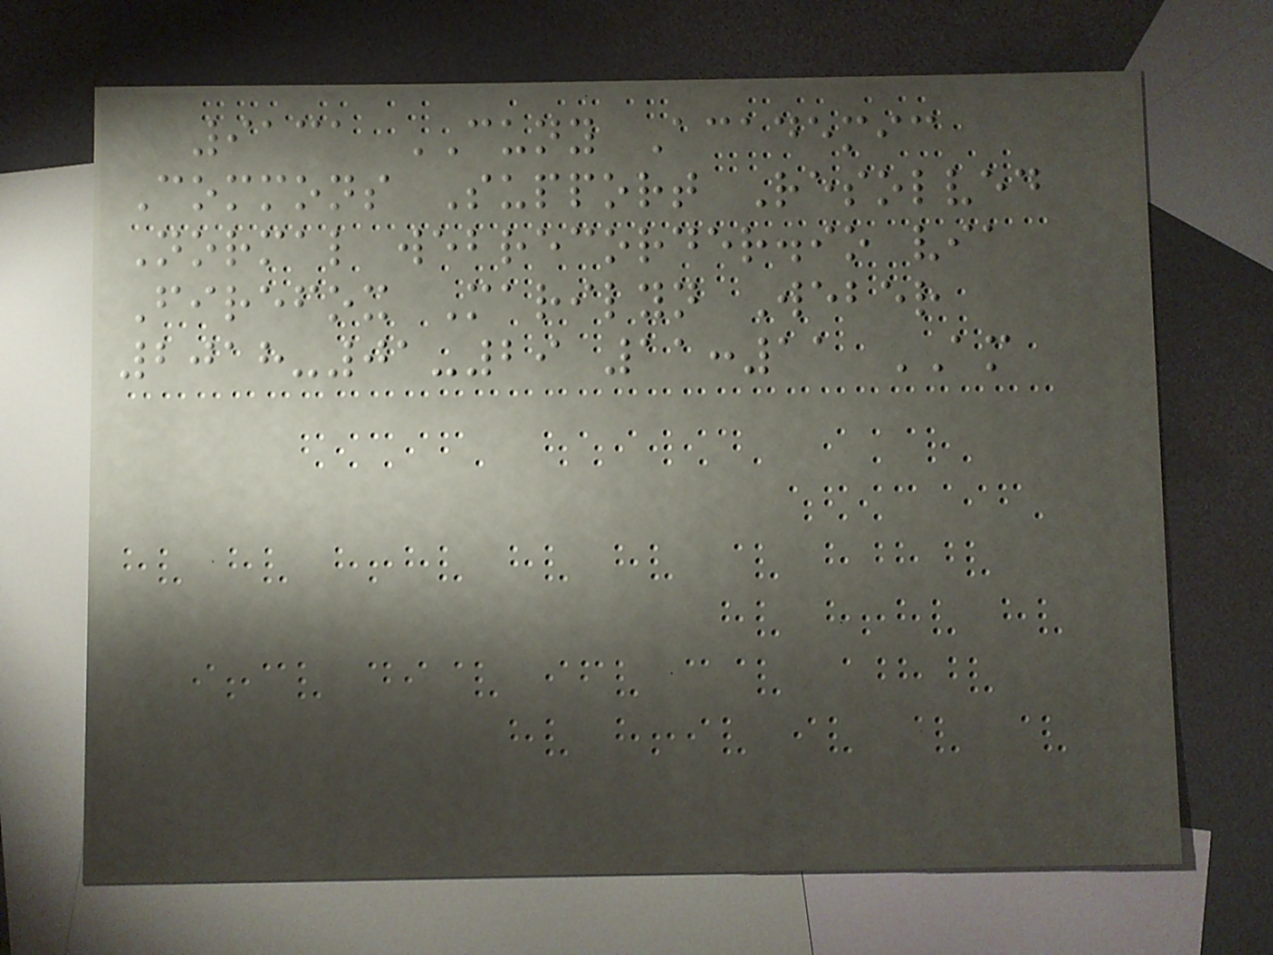9131 CUNY Academic
Commons Support Resolved
Normal webrecorder.io via
Firefox Marilyn Weber
2018-01-29 11:11 AM
